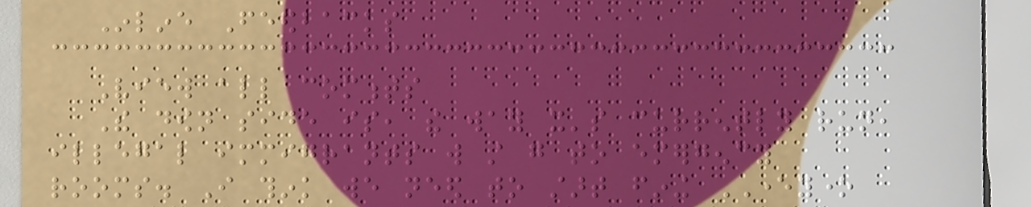Inline Feedbacks
View all comments
The down side is, the way it's currently run,
illegal immigrants will still go to emergency
rooms. I think we need to start fining EVERYONE
